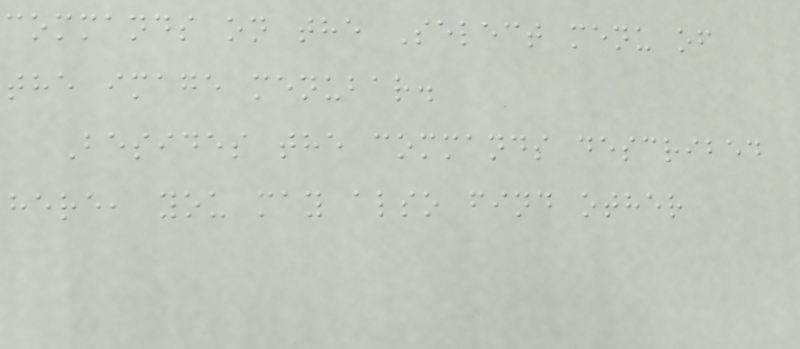commands on the Select menu of
the image menubar.
Besides the commands described
here, you may also find other
